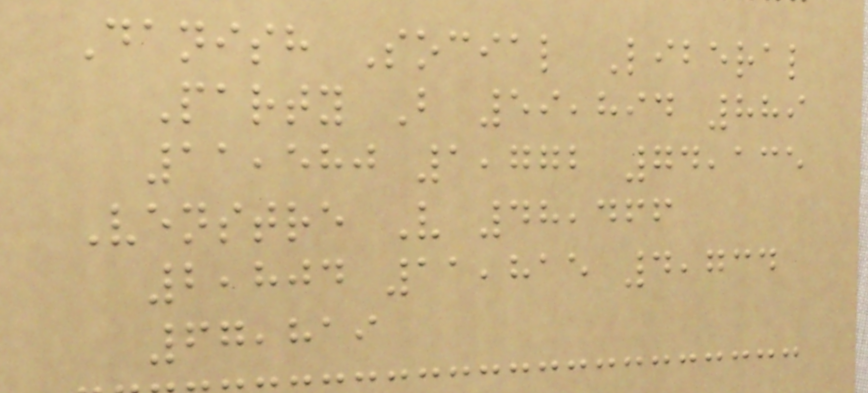Danish Social Liberal
Party B 59,894 889
11,580 1,772 74,135
Venstre V 48,466
2,804 11,815 4,734
67,819
